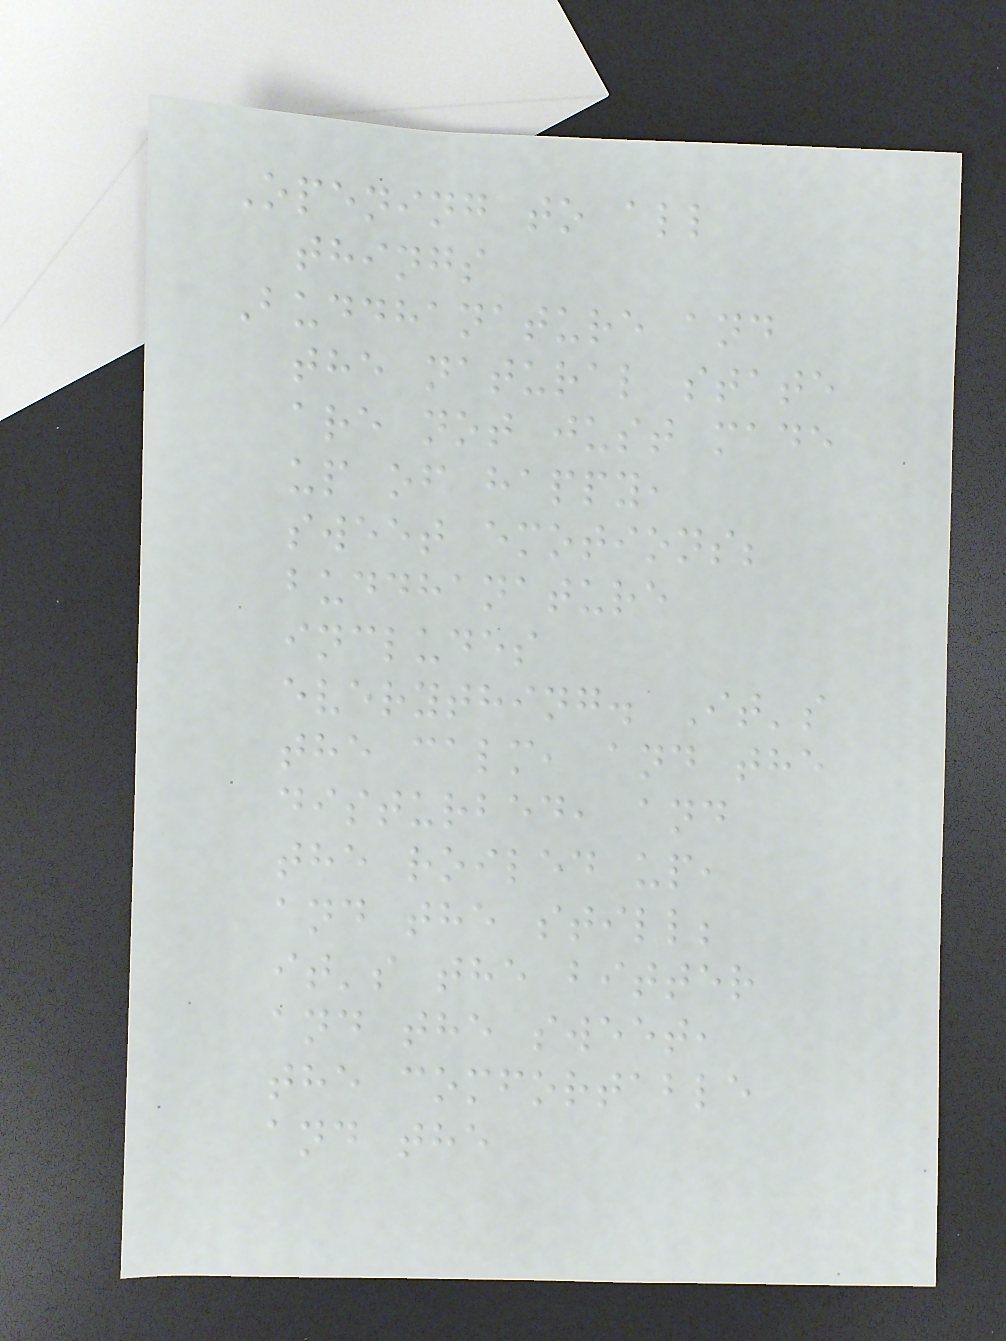Opening to all
things
Buddhanature and
the natural state
are not just made
up of happy,
sweet emotions;
buddhanature
includes
everything. It's
the calm, and the
disturbed, and
the roiled up,
and the still;
it's the bitter
and the sweet,
the comfortable
and the
